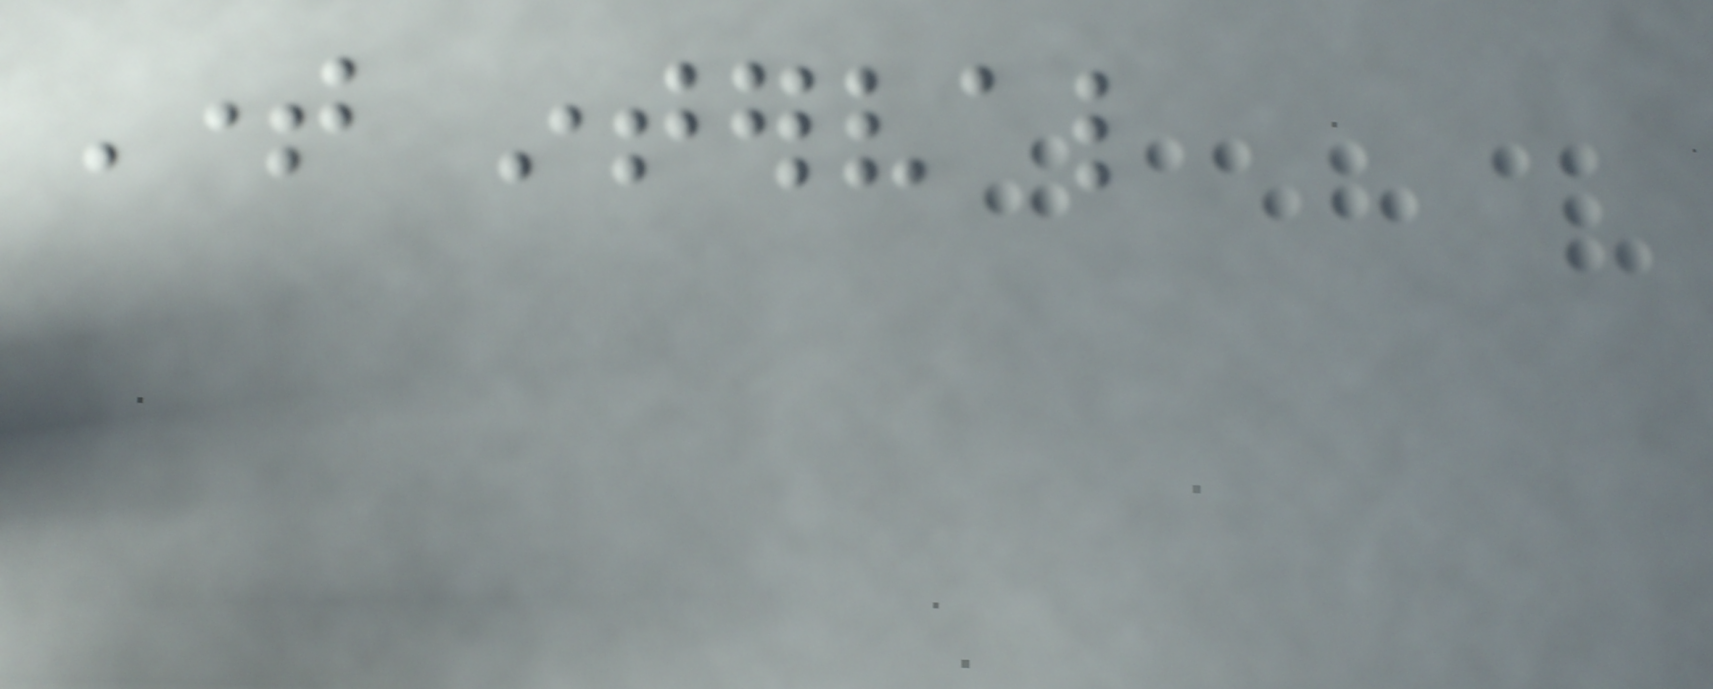Time interval
